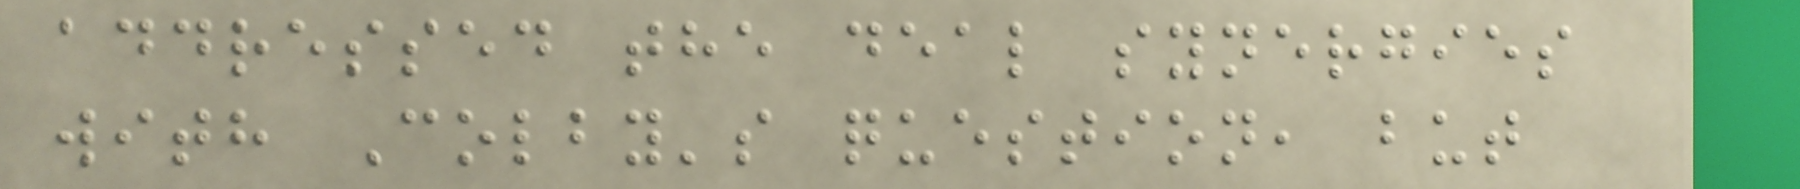addressed the deal synergies
with Colby's question, but
